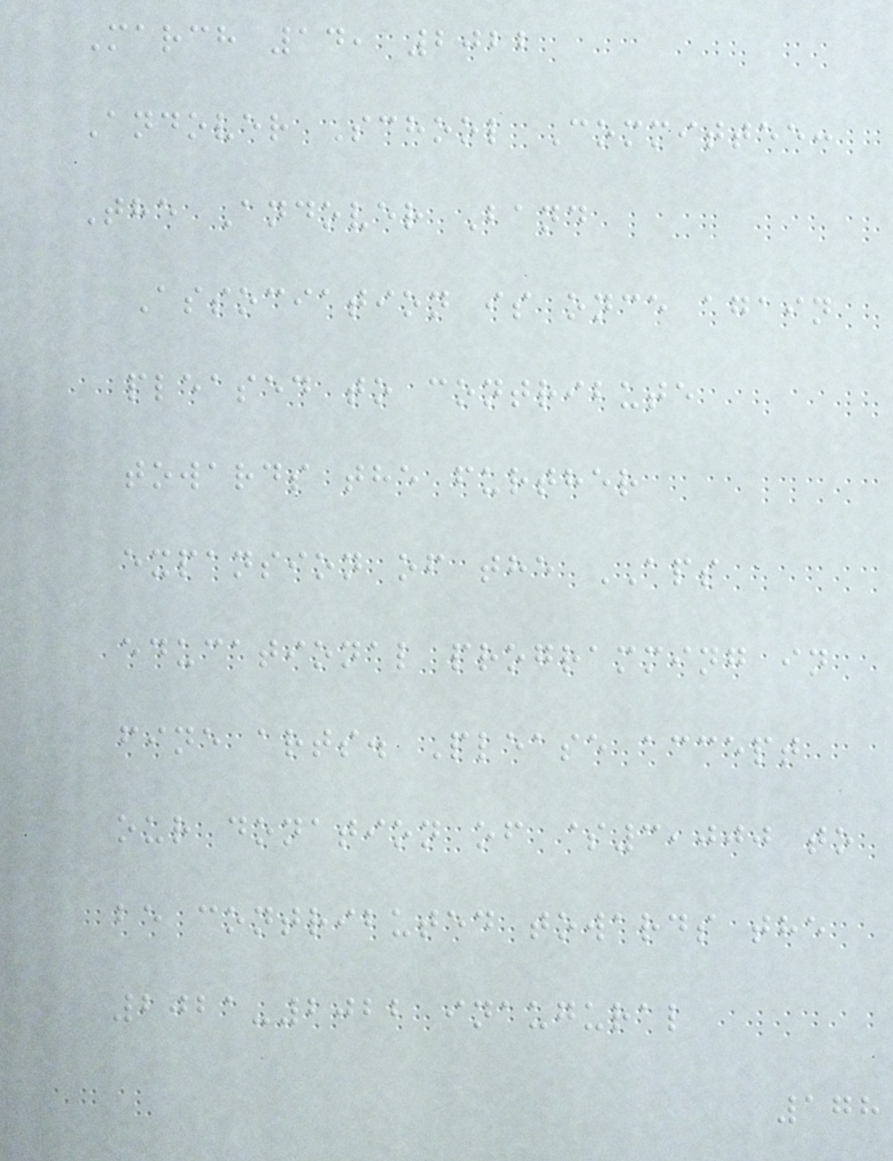March 14, 2022
Andover School Committee:
The Andover Band
Association is once again
pleased to contribute
towards the further
expansion of the APS
educational programming in
fine arts. Please accept
our donation of $3,000 to
be contributed towards the
2021-2022 inaugural
178
